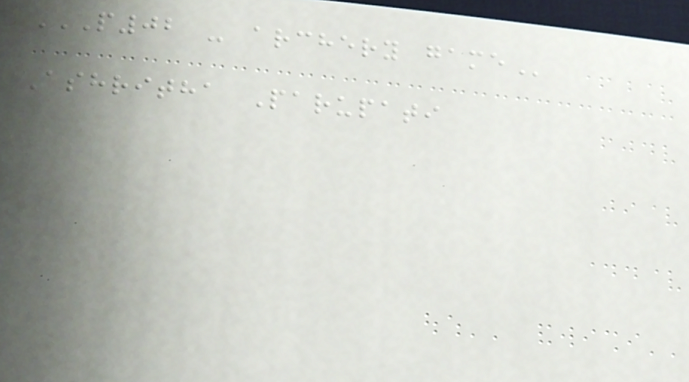P02 - ARCHERY GAME
Ashritha Parupati
